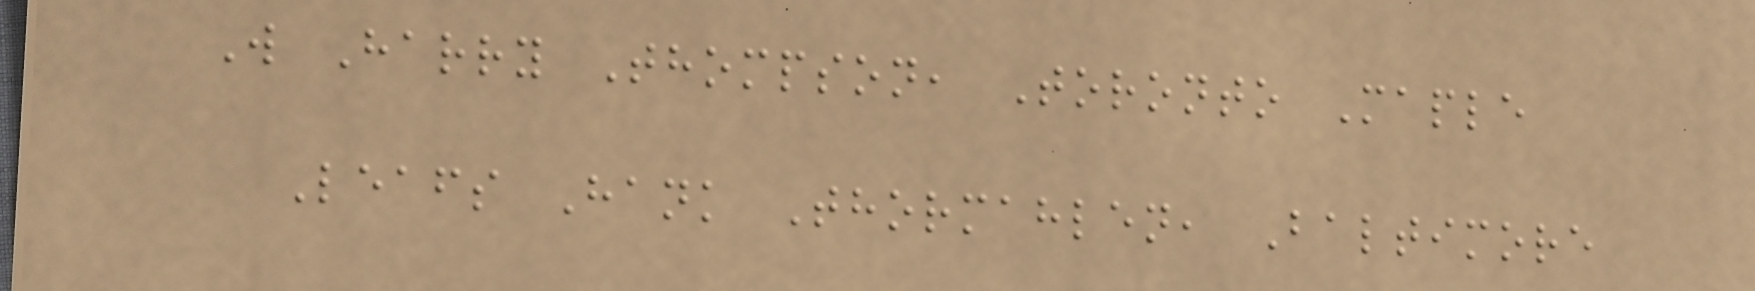W Harry Thompson, Toronto Maple
Leafs Hank Thormahlen, Baltimore
